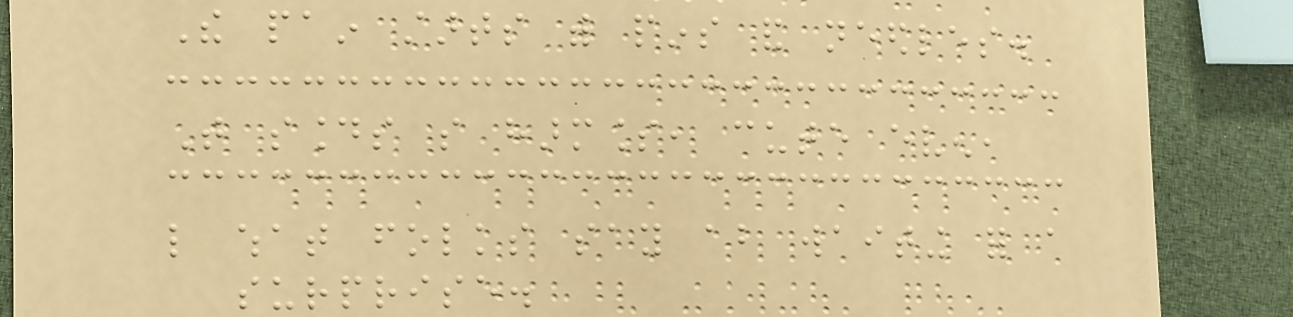The pain starts with pins and needles.
That sounds so harmless, cute even,
like what folks say about waiting for a
surprise.
